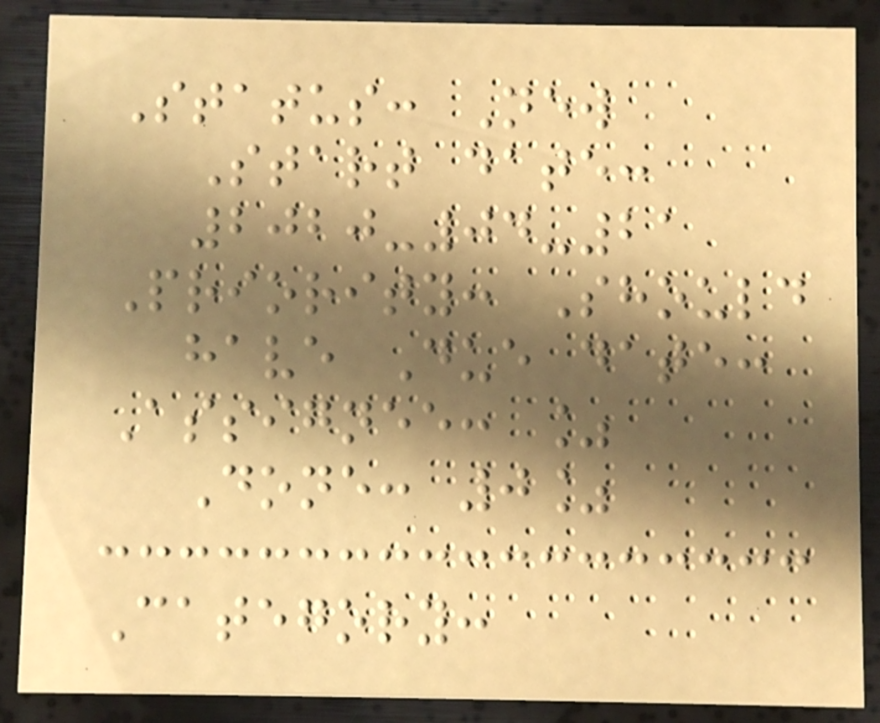Status: New
Start date:
2020-04-21
Priority: Should
have Due date:
Assignee: %
Done: 0%
Category:
